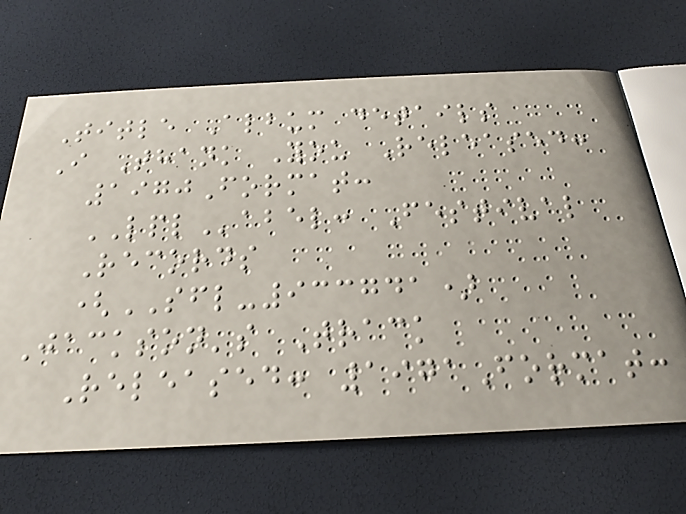Title Album details
I Thank You Released:
1970Format:
LPLabel: Festival
Records
(SFL-933741)
Jackson's Track
Released: 1971Format:
